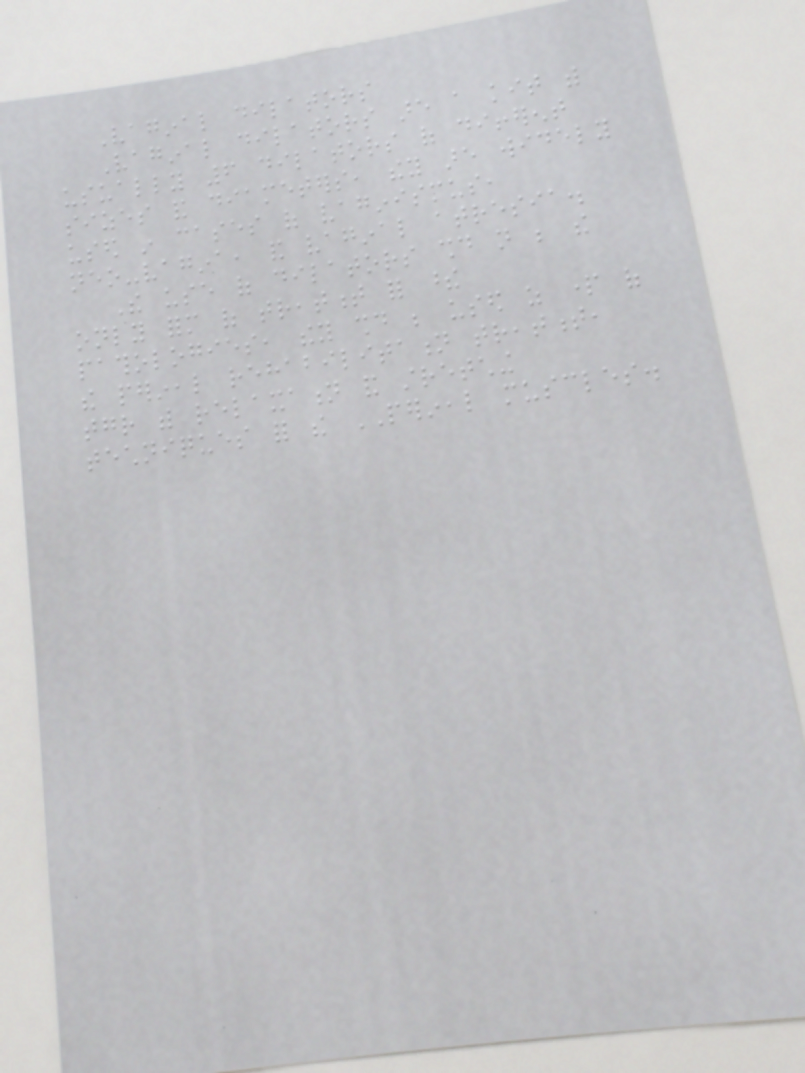Vaginal dilators
Vaginal dilators are a kit with
usually 6 dilators of different
sizes and diameters, they are widely
used in cases of vaginismus,
neo-vagina, and vaginal atresia.
The use of dilators should not be the
only form of treatment for these
pathologies, they should be used as part of
the perineal rehabilitation treatment,
together with relaxation and stretching
techniques for the PERINEAL muscles.
